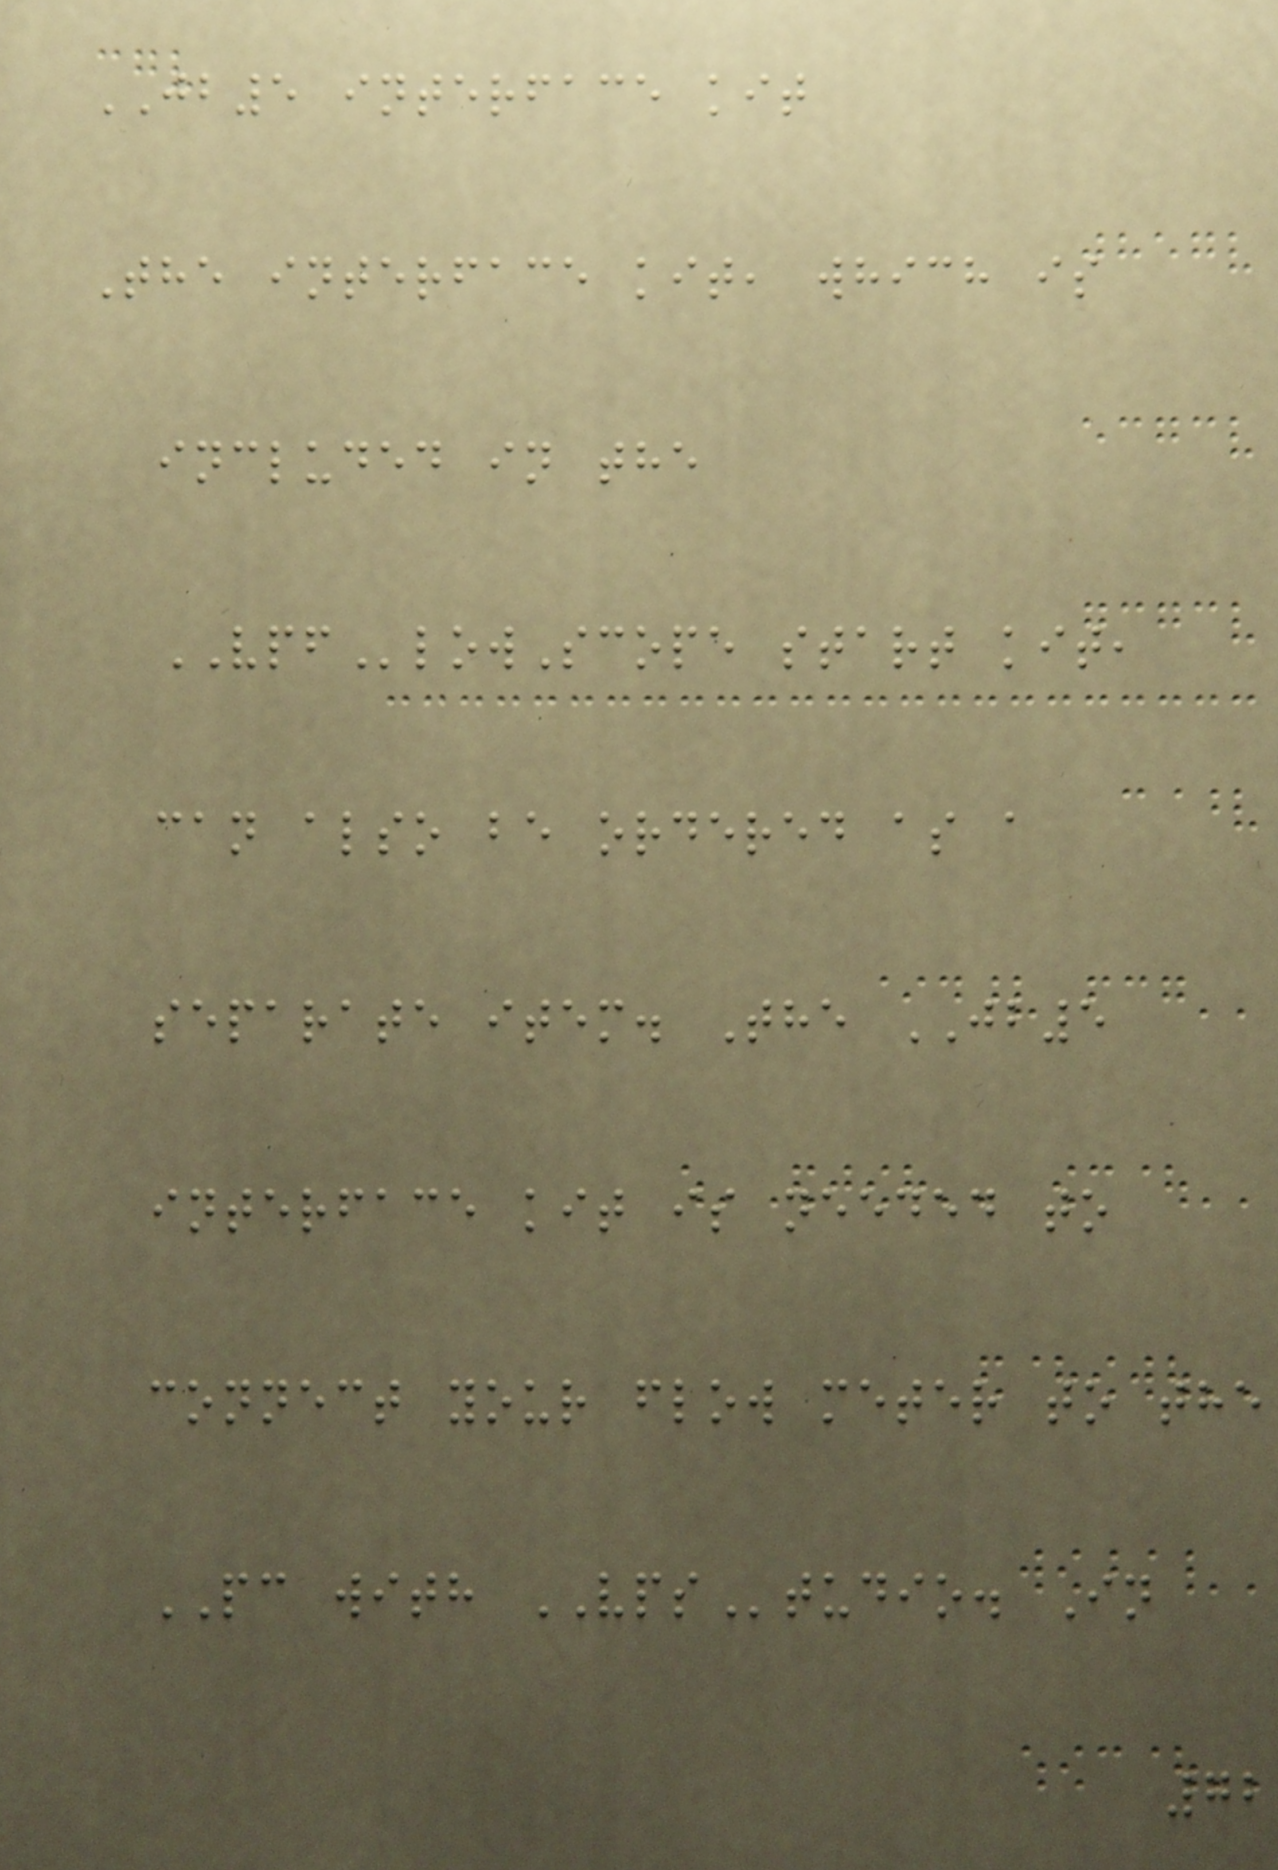JB5 interface kit
The interface kit, which is
included in the
VPFlowScope start kit,
can also be ordered as a
separate item. The JB5
interface kit is needed to
connect your flow meter to the
PC with VPStudio. In
72
